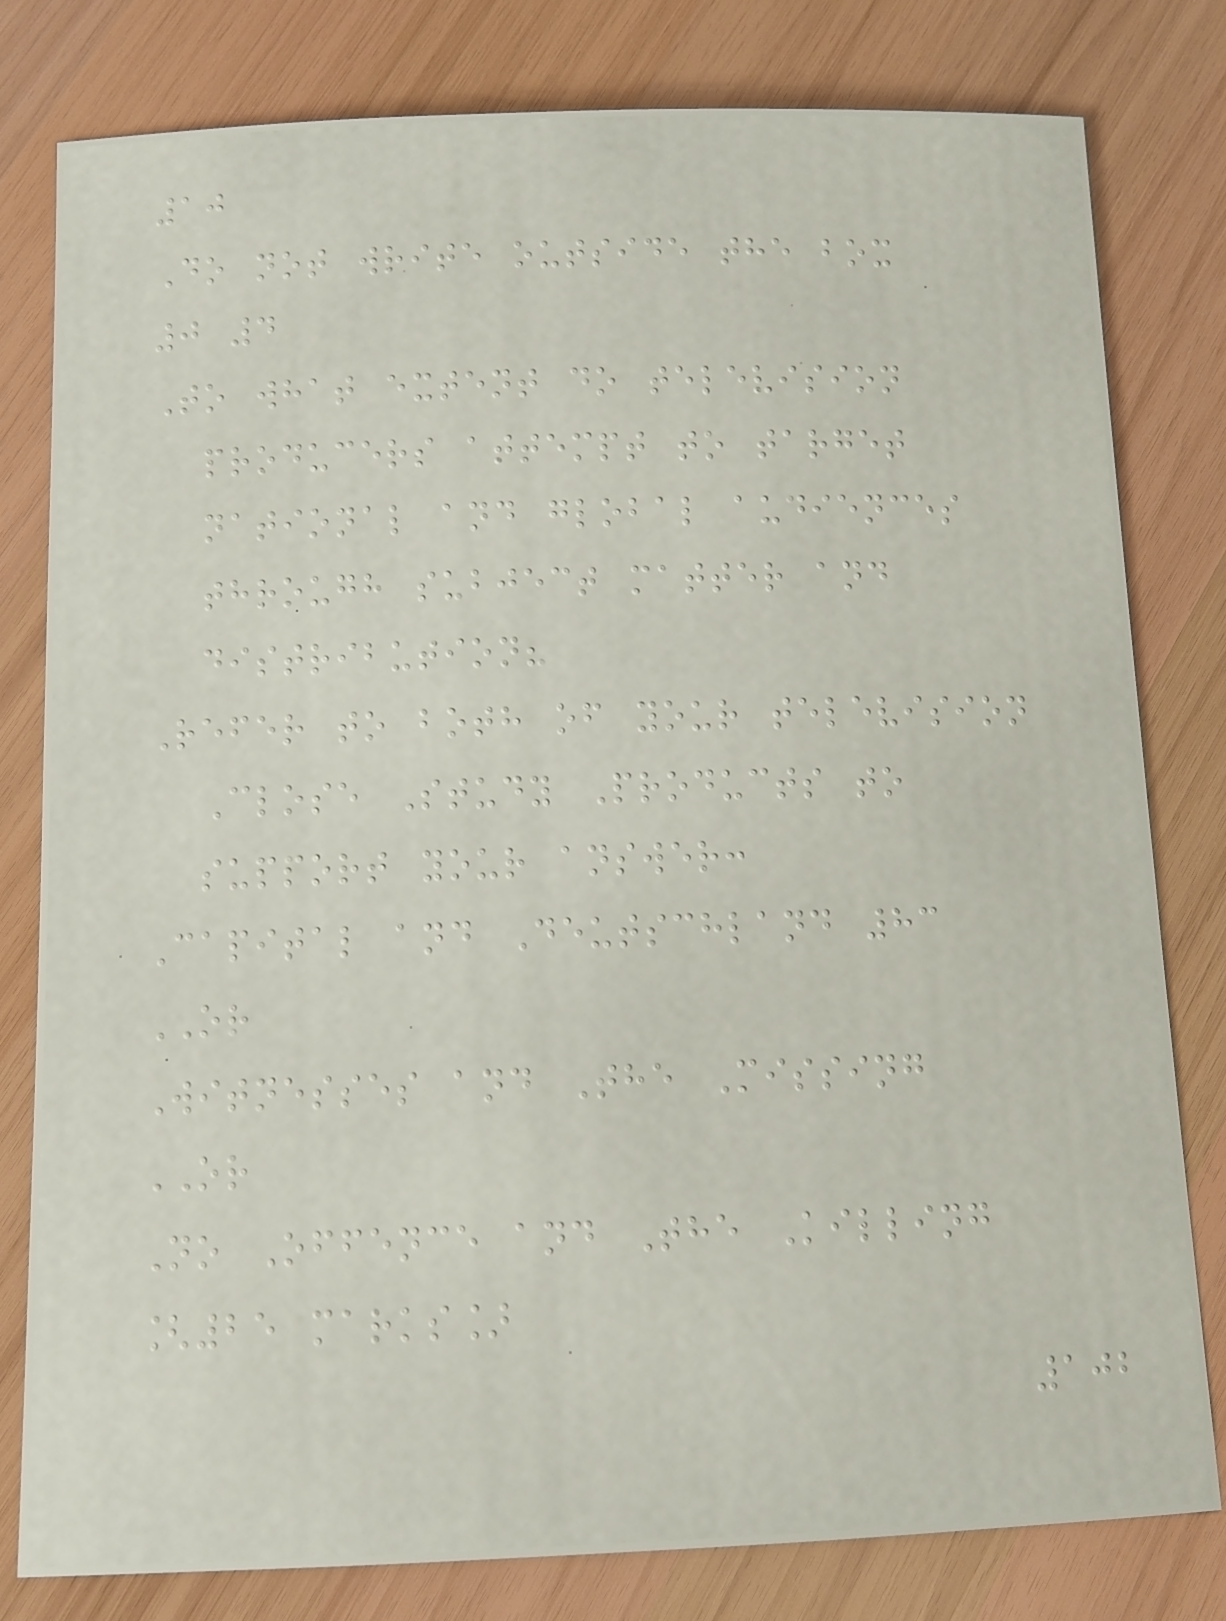10
Do not write outside the box
0 4
To what extent do television
producers attempt to target
national and global audiences
through subject matter and
distribution?
Refer to both of your television
Close Study Products to
support your answer:
Capital and Deutschland 83
OR
Witnesses and The Missing
OR
No Offence and The Killing
[25 marks]
102
